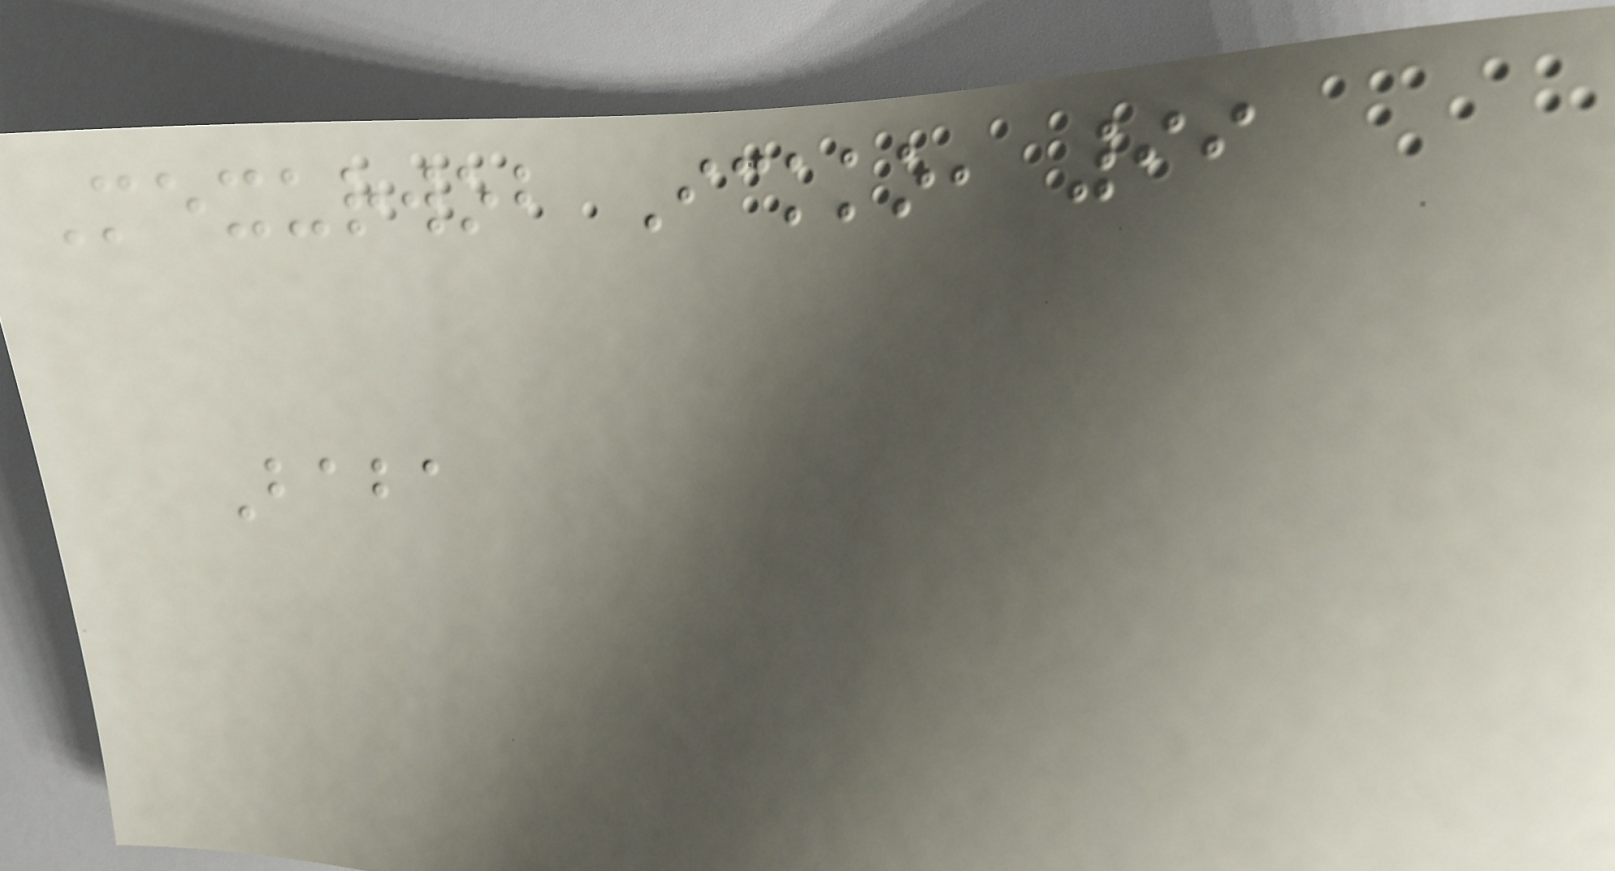Mexurwob Ickko, 99
Baba
